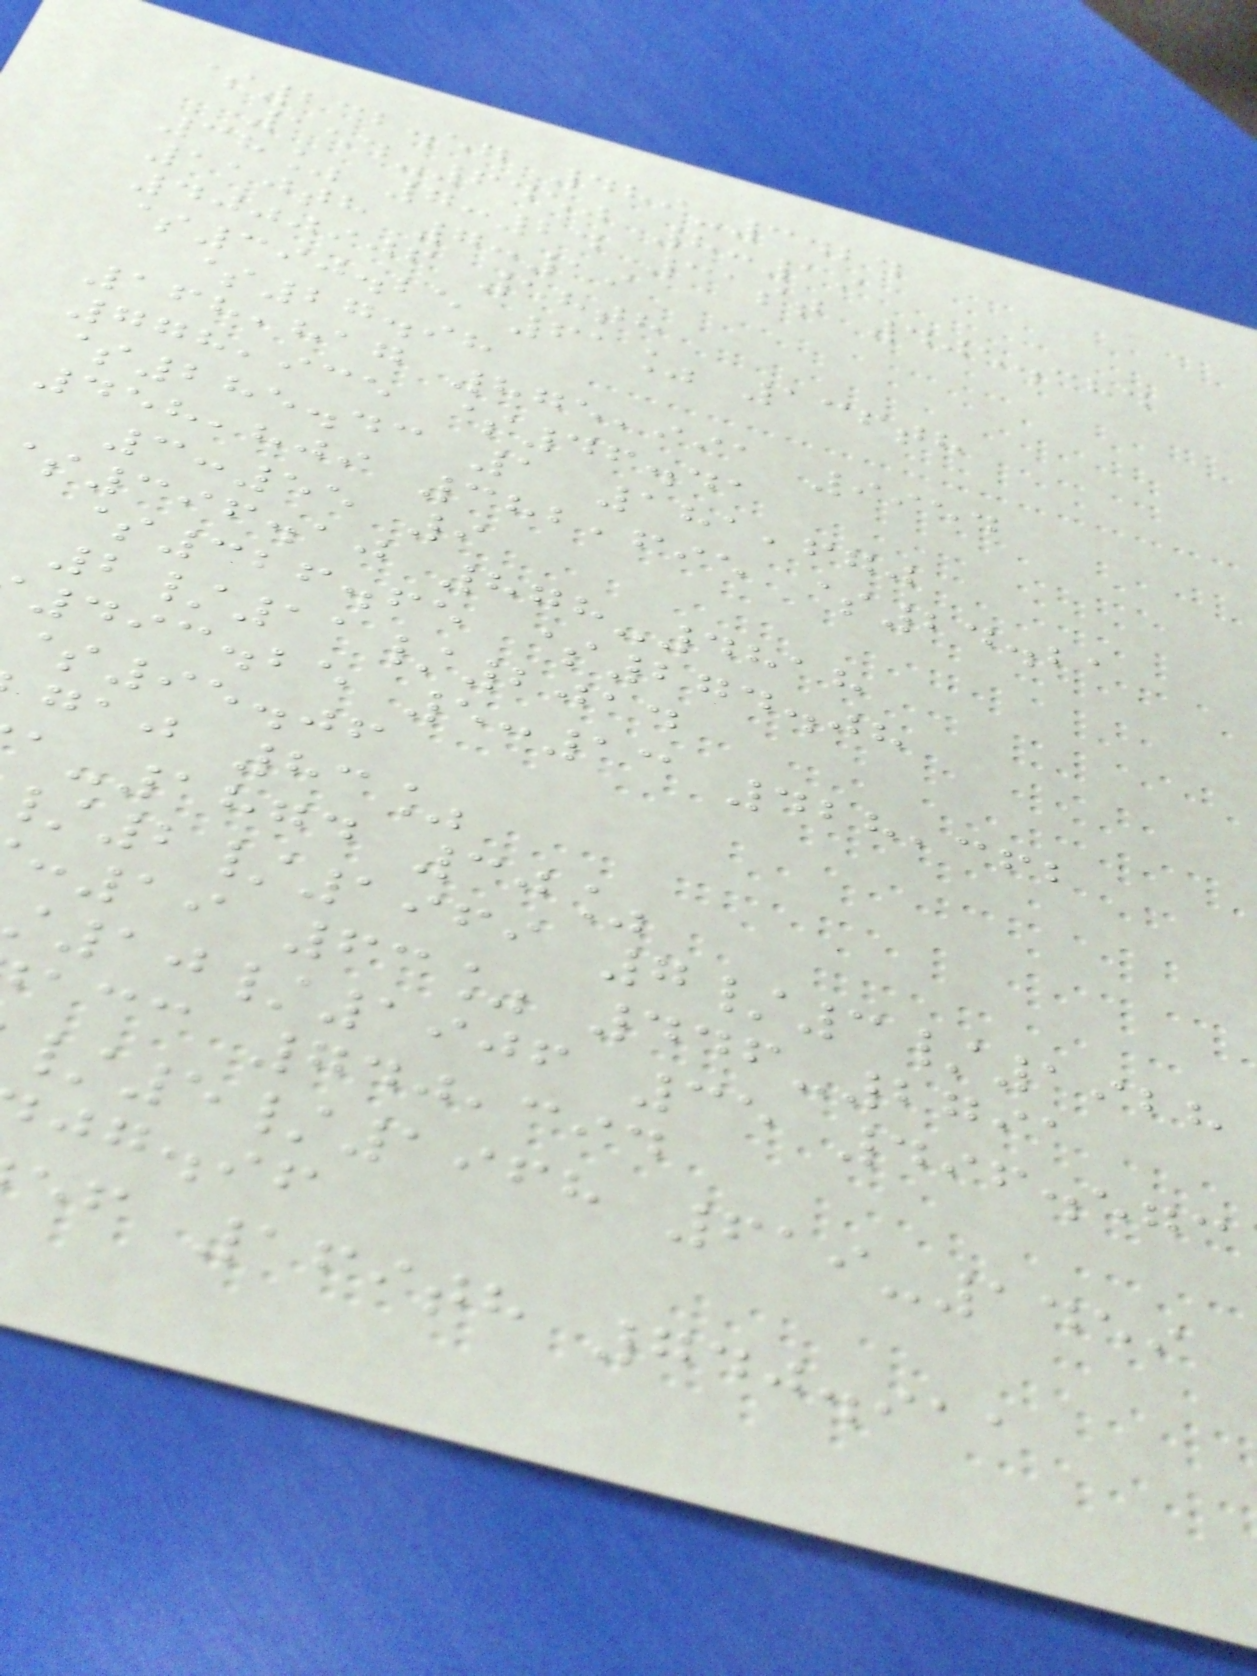$232.57 489-3424
154-6450 8:19
38% 7:24 31st 405.384
110th 7:19
4000906 58th
$390.25 61% 136th
$27.98
168,817 875,991 9954
778,935 $46.41
$285.43 1 181,670
458,809 382,695 $24.21
3:55 9
396.10 878-4818
$326.65 $274.08
2/11/2014
493.25 5:13 428,362
$95.06
gaj 83%
-1874 30%
2/1969 7/3/1928
:19 63% 446-2791
10/1906 35 496.573
acc 740,394
/5/1968 619-1459
jg.if
ef 169th 740.911
